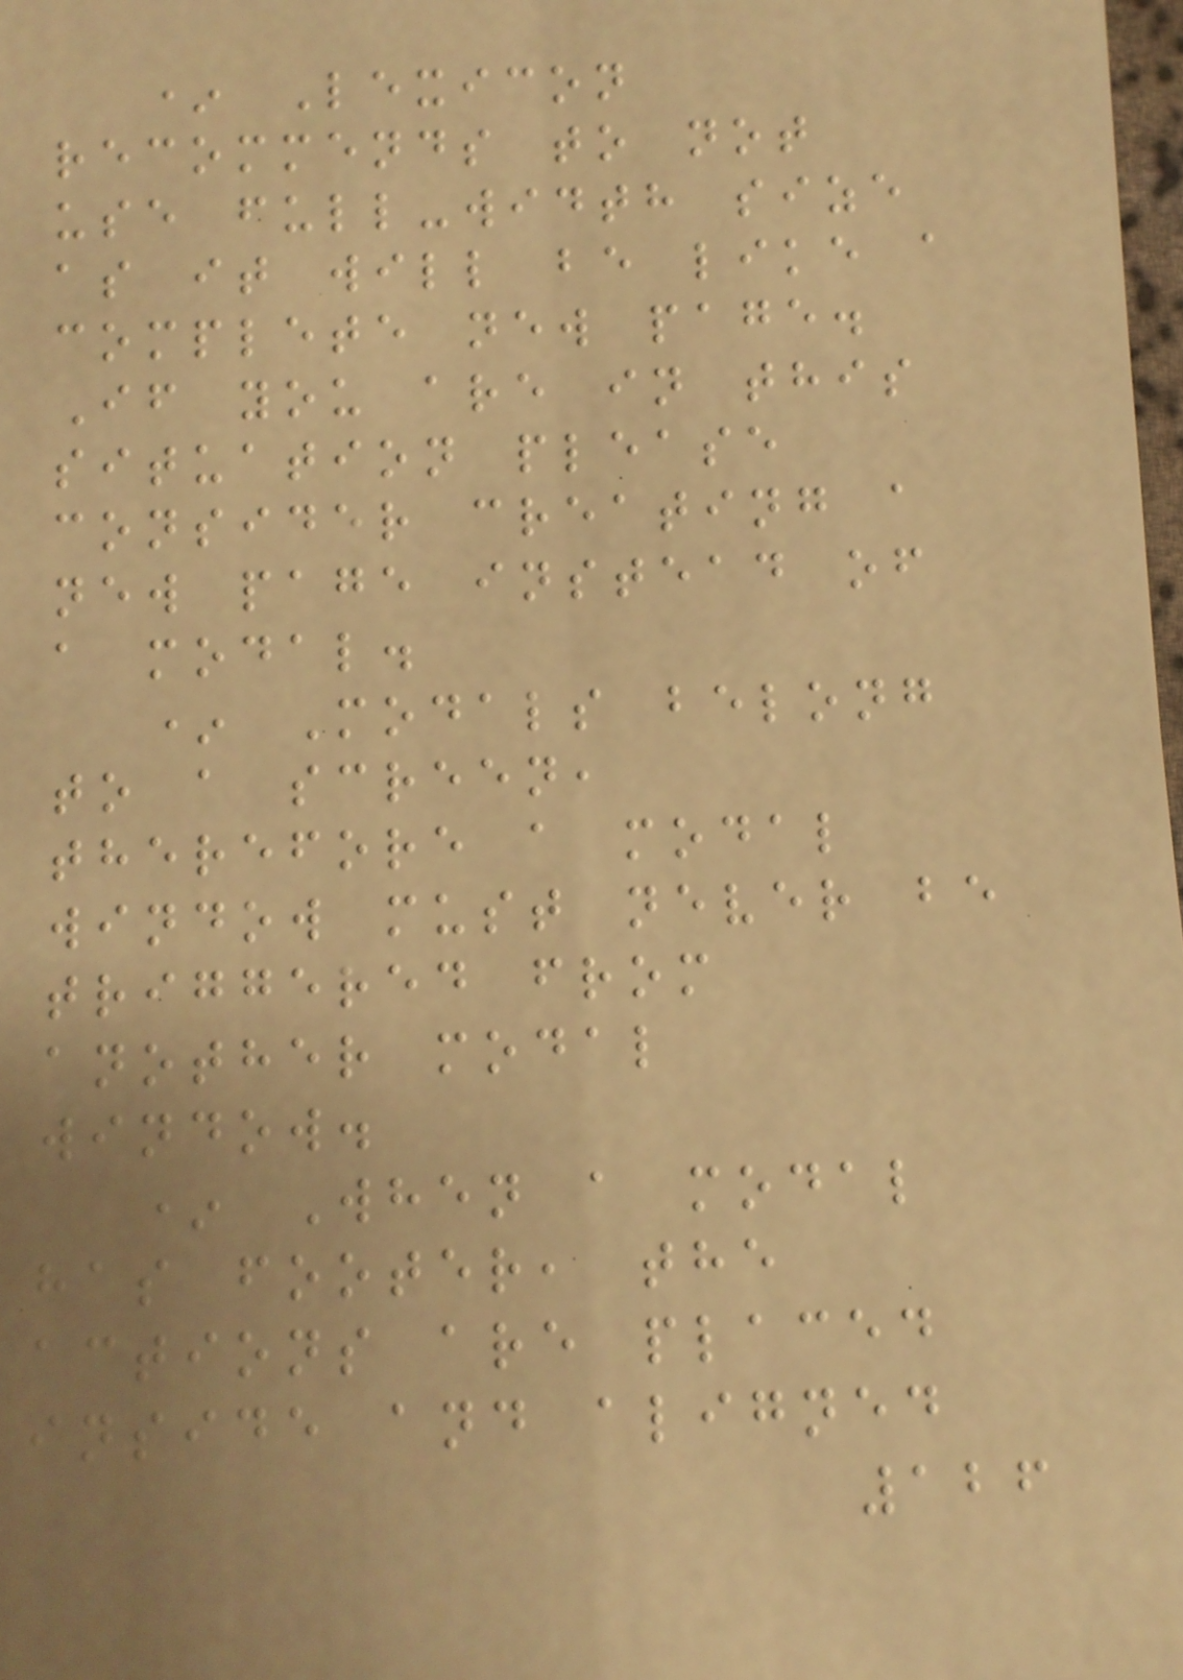* Lexicon
recommends to not
use full-width size
as it will be like a
complete new page.
If you are in this
situation please
consider creating a
new page instead of
a modal.
* Modals belong
to a screen,
therefore a modal
window must never be
triggered from
another modal
window.
* When a modal
has footer, the
actions are placed
inside and aligned
126
